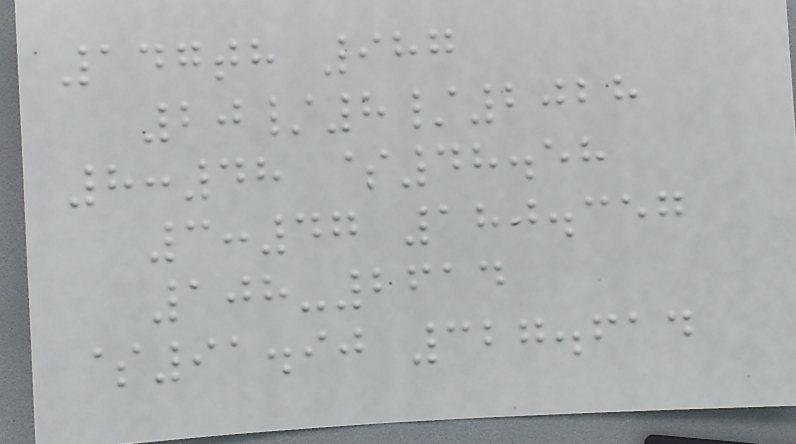147th 987
20/8/2028
8:48 $48.58
3:47 180.357
108-2614
$91.90 327.614
